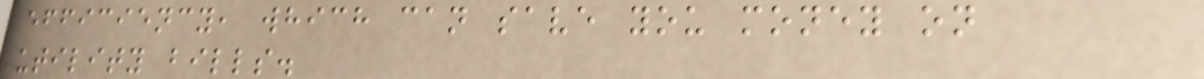efficiency, which can save you money on
utility bills.
